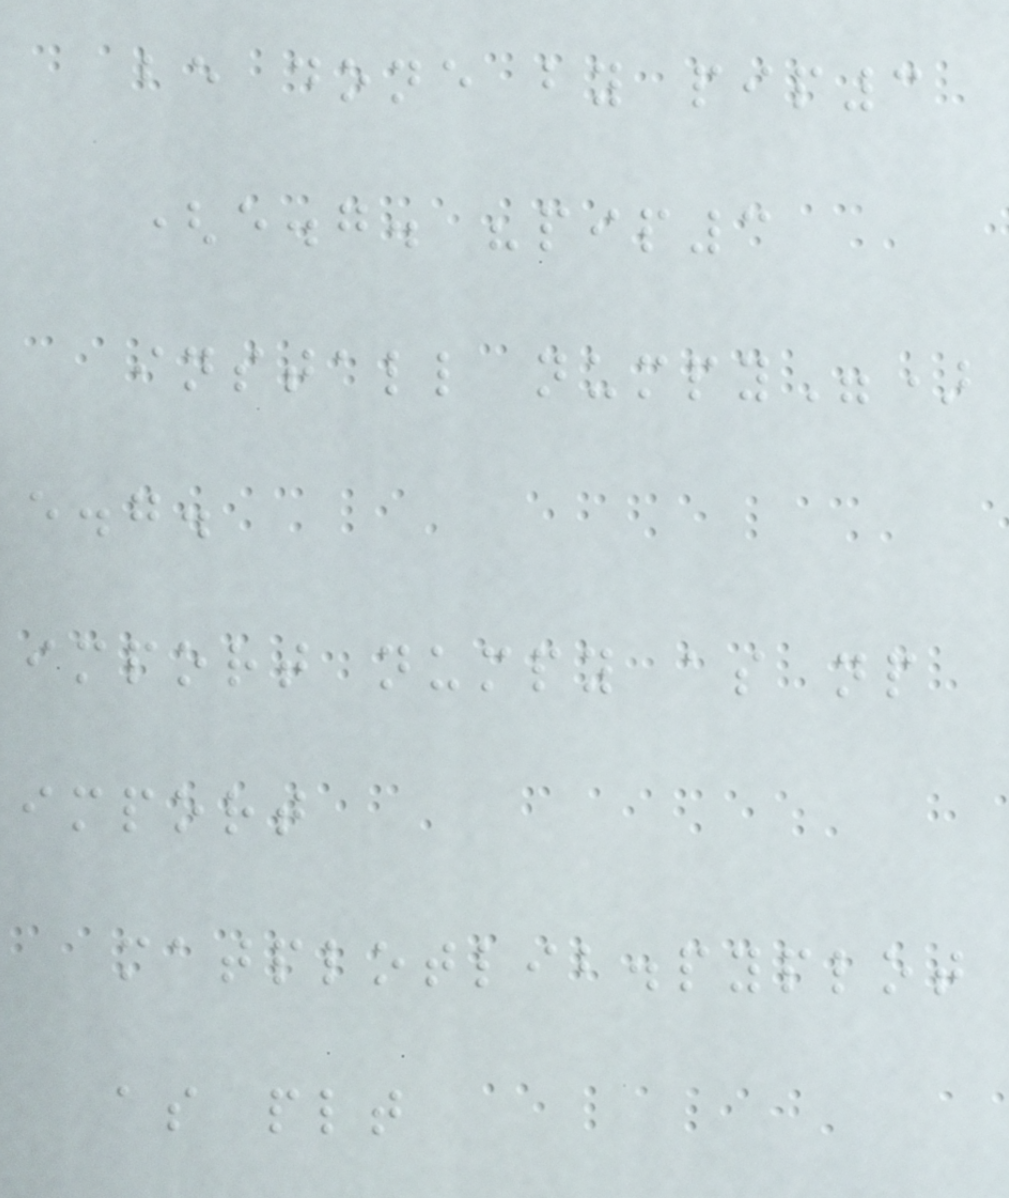be done by pip3
(e.g. "pip3
install numpy")
e.g.
import numpy as np
import
matplotlib.pyplot
as plt
